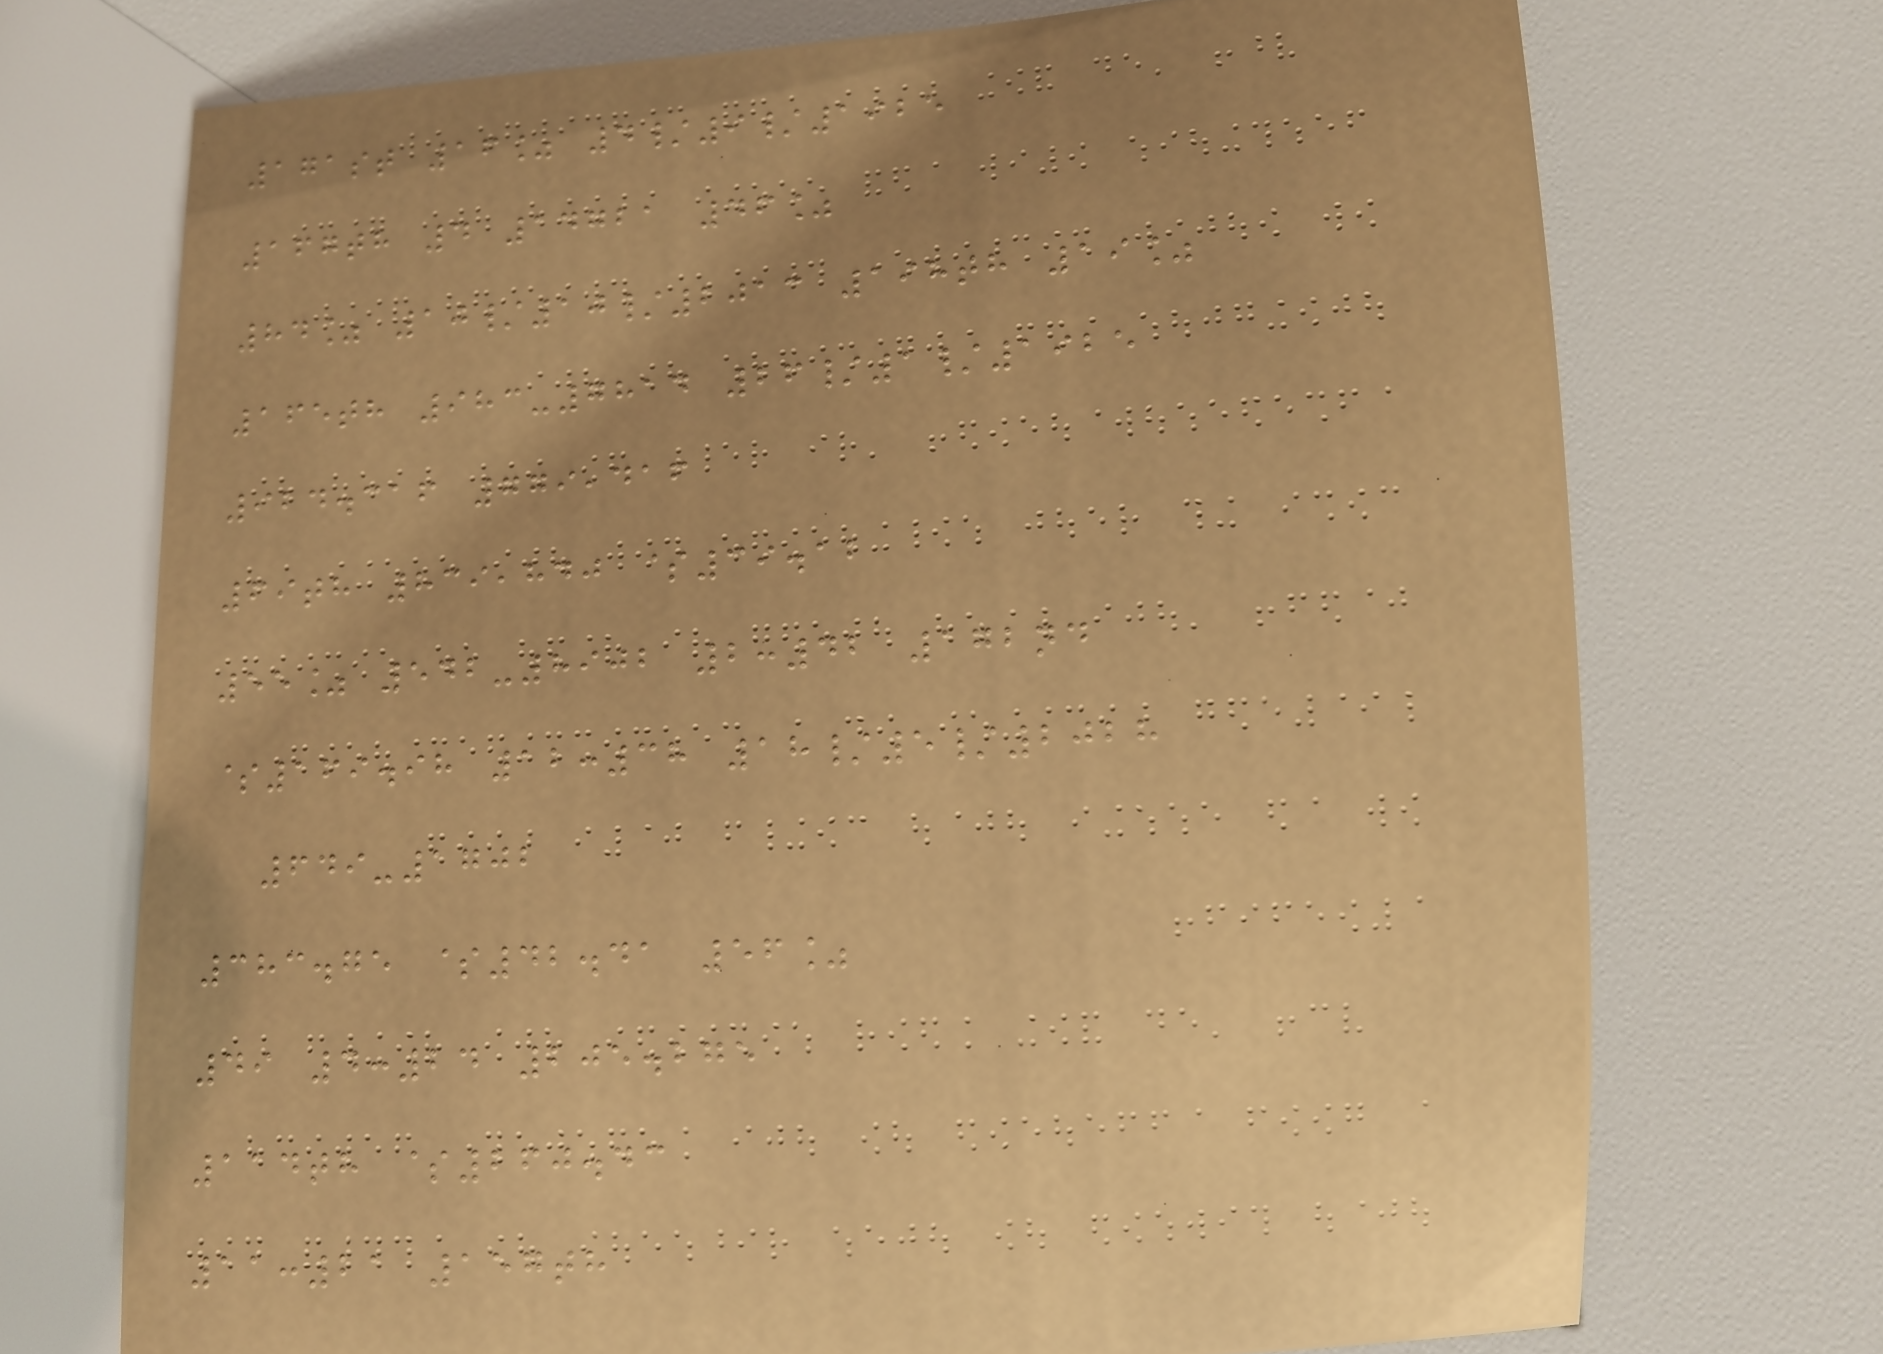171st 16% 4/9/1925
167th 4 14721 46%
84% 10/10/2013 198th 19%
165th 983-7814 26/1/1925
924.316 779,416
69th 839,840 $39.12
55% 542-8902 2:42 172nd
$169.98 12:38 18/5/2028
649-1702
383.75 $42.41 56%
49 4:24 205.275
114th $260.43
11:21 157th
